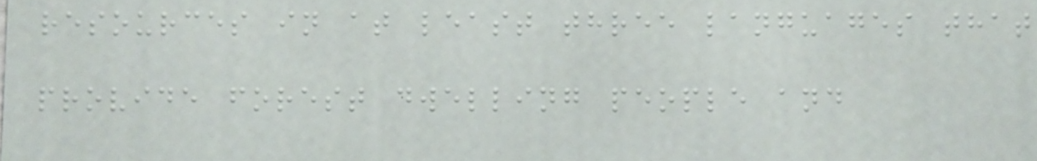resources in at least three languages that
provide forest dwelling people and
